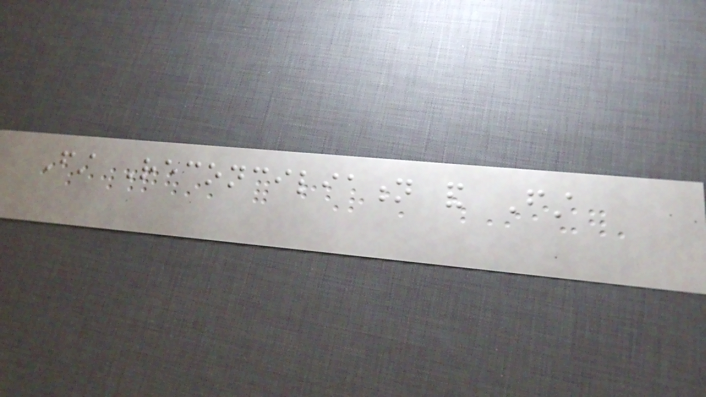First Reconciliation and First
